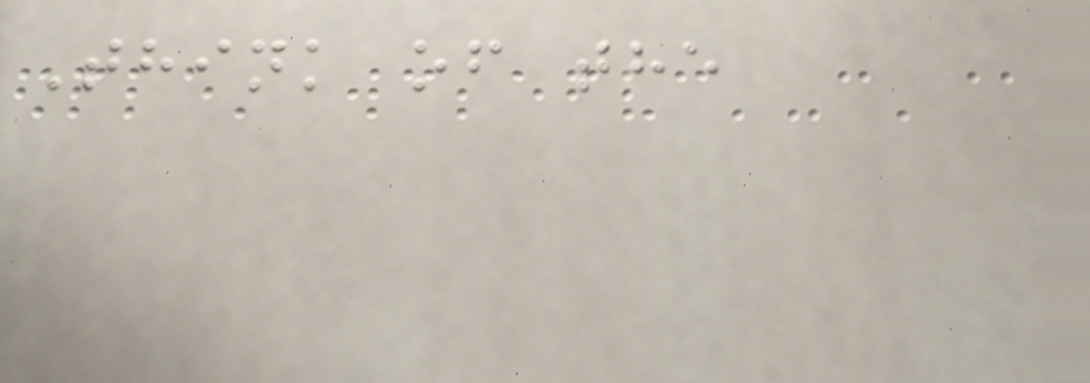Think of the
